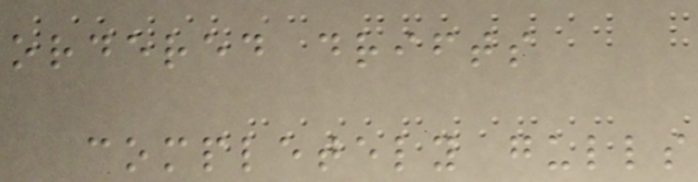ordered drifts
completely gulls
